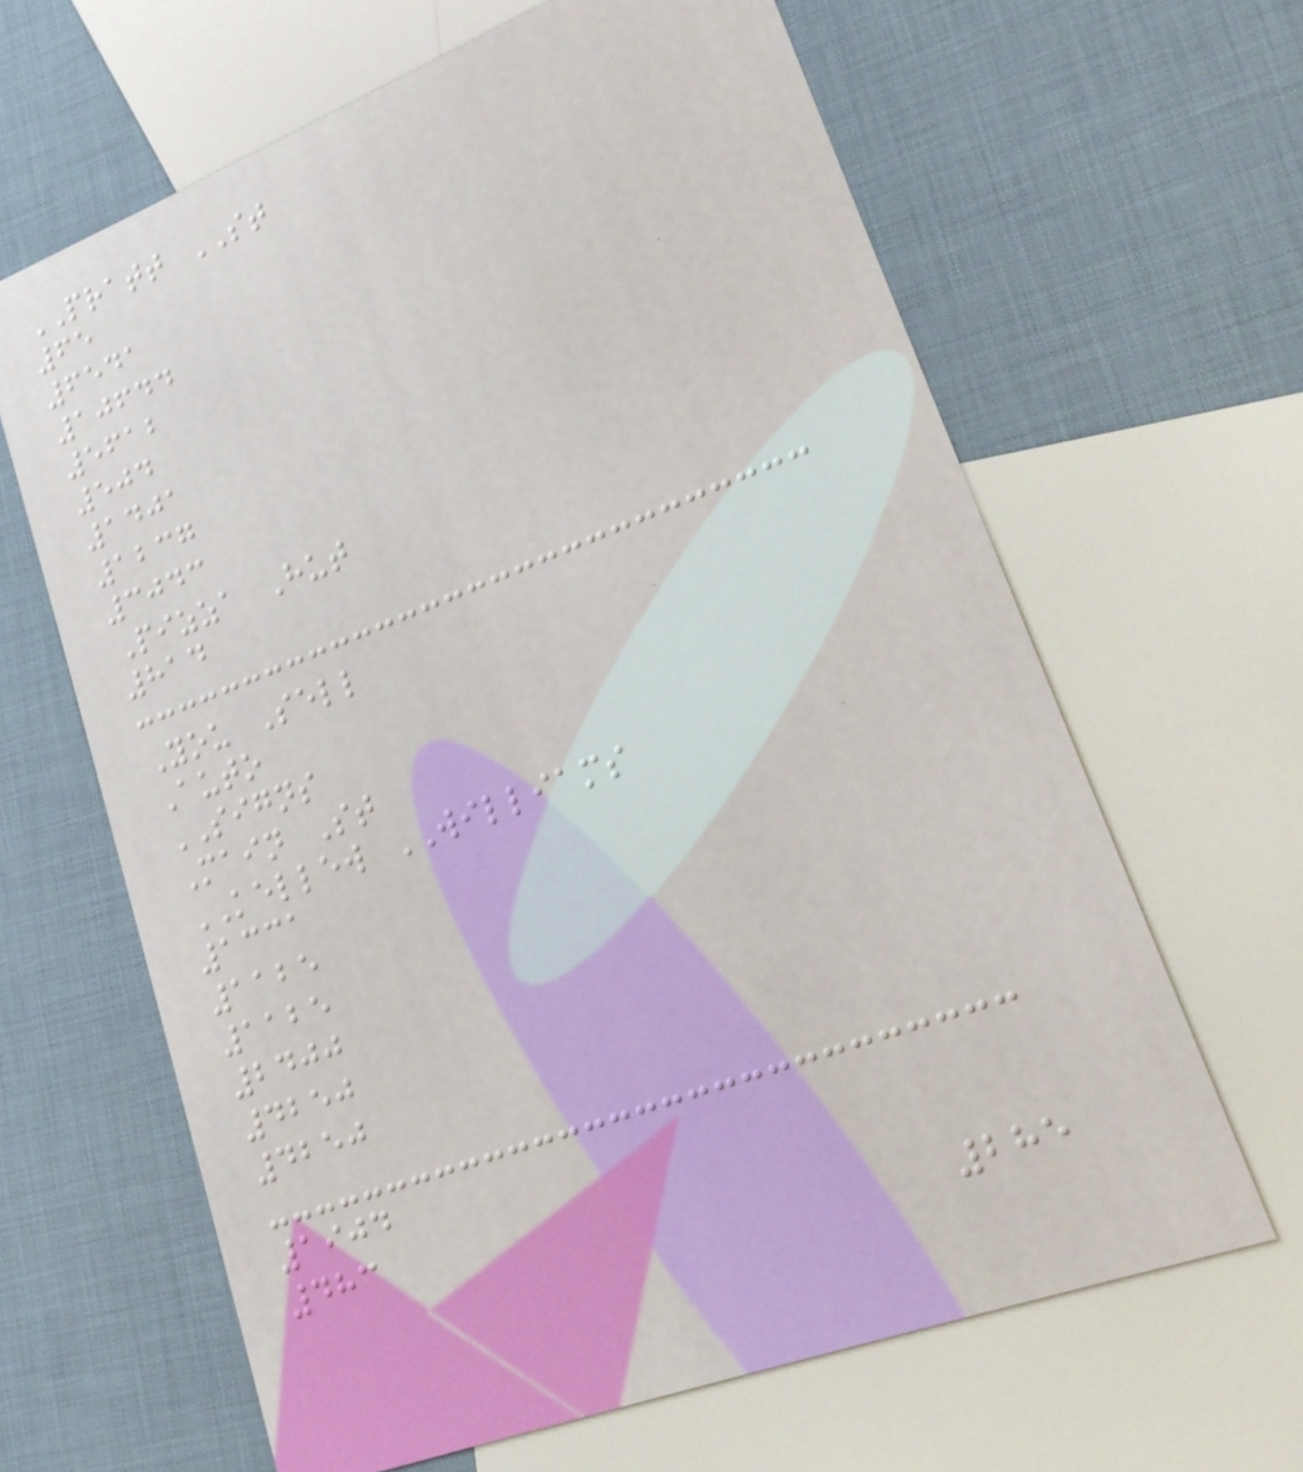PRATT ST
65
6541
10644
5612
504
1401
1237
3043
Pizza Hut
814
You Sell
Auto
SIGNS
Main St
KELLEW WILLIAMS
1331
1125
1125
2400
4250
4250
1904
483
285
